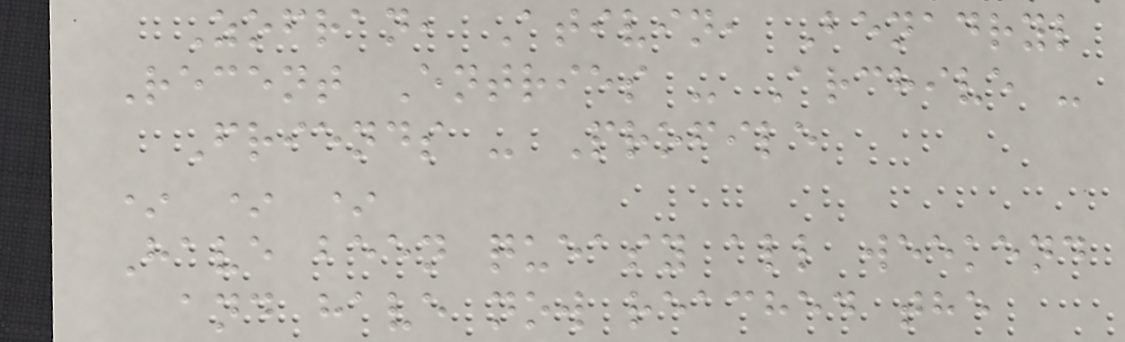Zofran, Ativin, Benadryl
Recent Entries - Archive -
Friends - Profile
* * *
Have been queasy all weekend
and have now reached the
